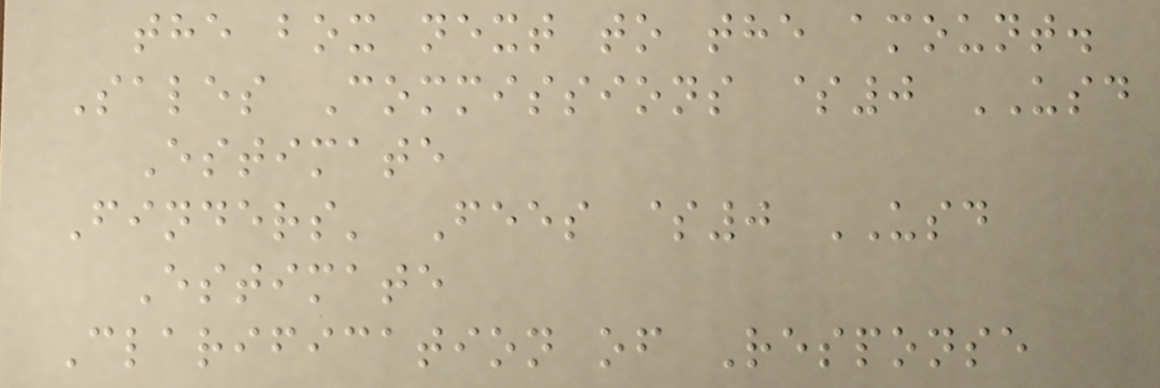the box next to the amount.
Sales Commissions $0 USD
Estimate
Finders' Fees $0 USD
Estimate
Clarification of Response
